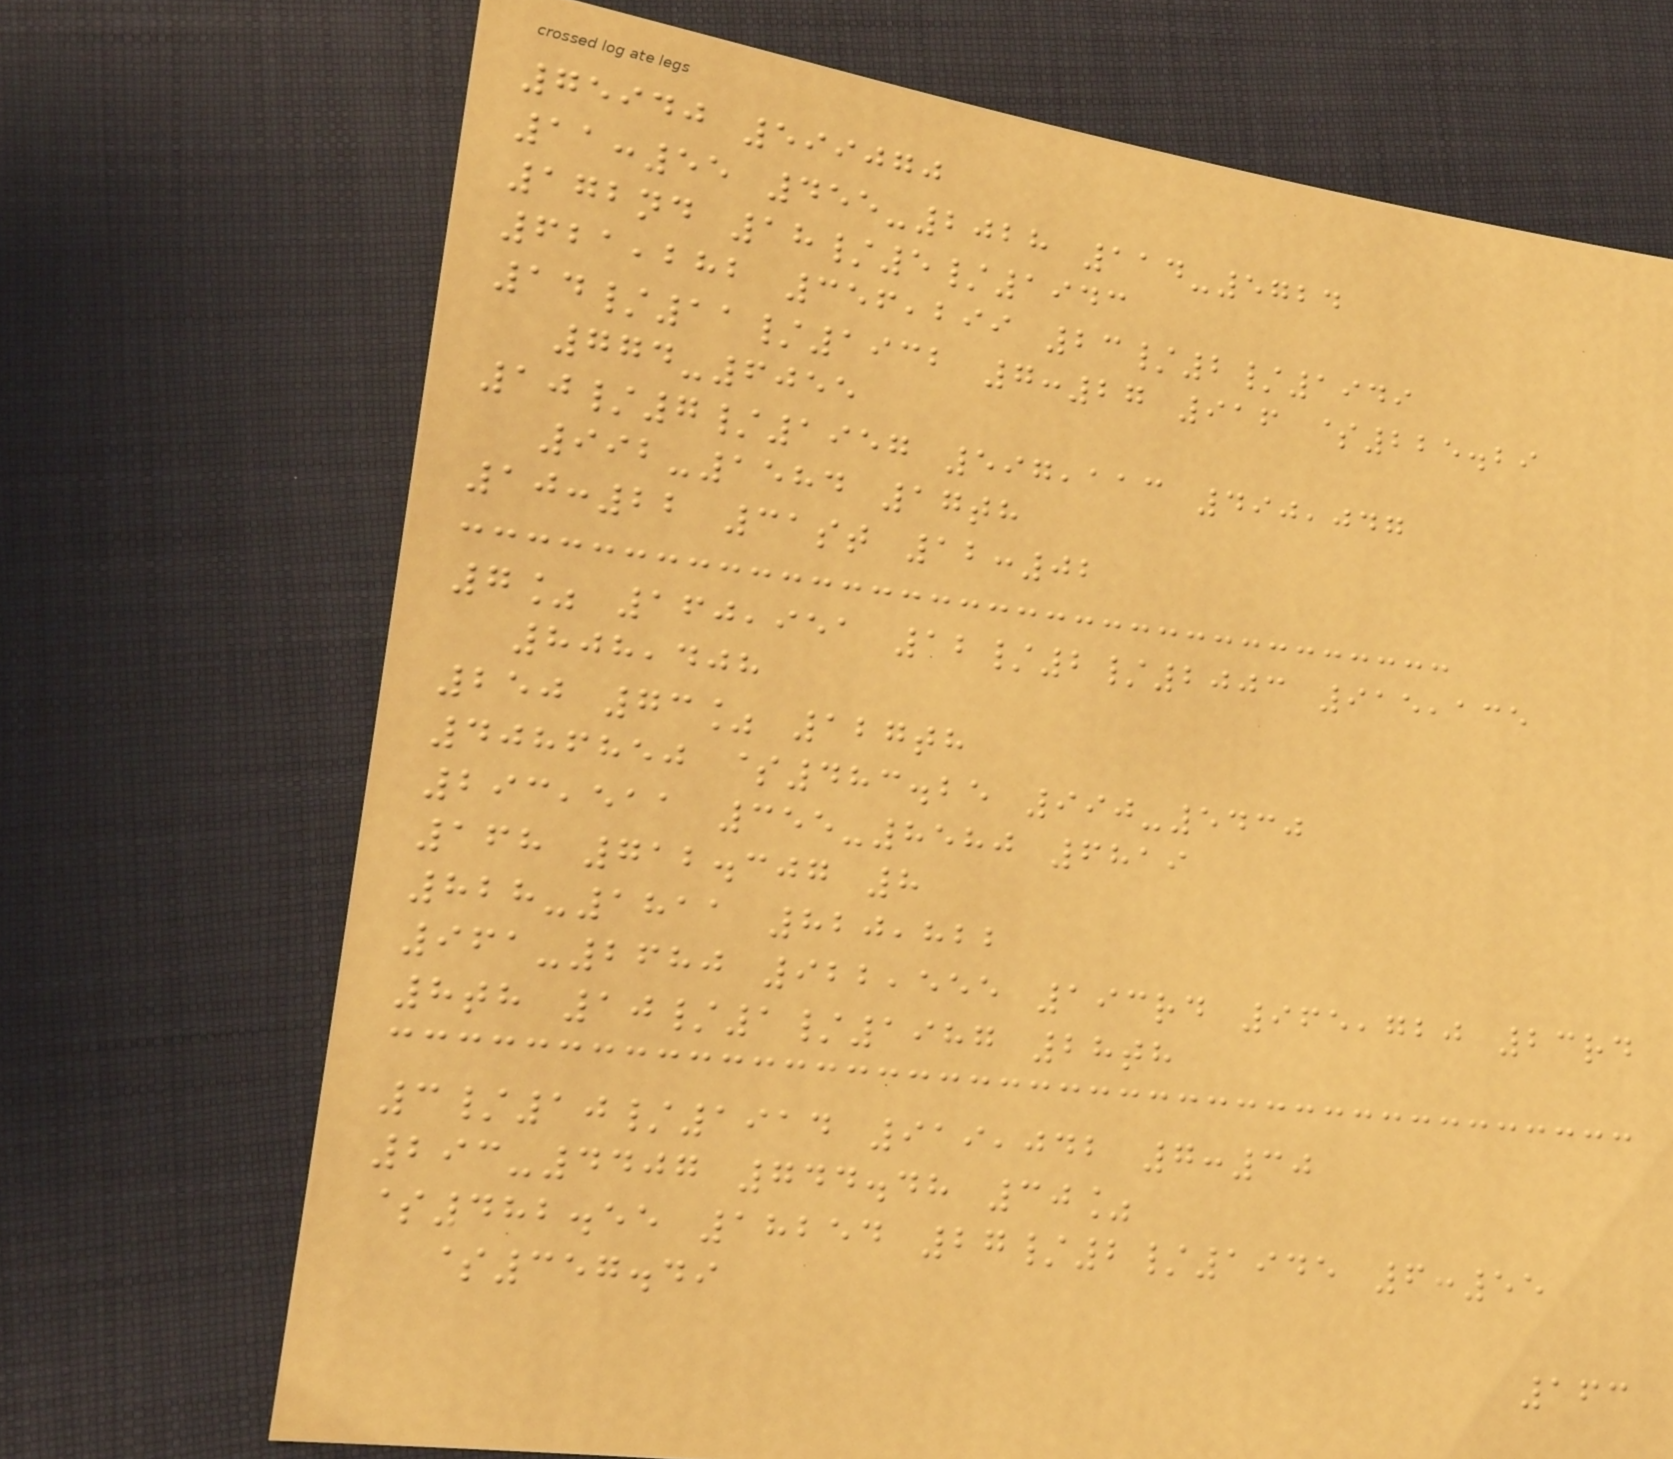75940 599070
11:55 455-2028 114-5724
172nd 18/5/1943
621,282 356,299 23/2/1949
14/11/1932 7:27 916 $225.29
774-6055
10/7/1957 597,113 490,047
992-1584 17th
10:22 31st 12:02
7% 160,951 12/2/2003 915,135
808,408
250 73% 127th
4086850 $483.25 990-5430
293,511 355-8580 6819
168 712.307 8
828-1811 820,822
961-2680 922,555 193rd 965,720 23rd
8th 10/1/1987 28th
3/10/1914 919,042 7:30
293-4407 744.48 30%
$482.55 18254 27/2/1945 6:55
$357.49
163
